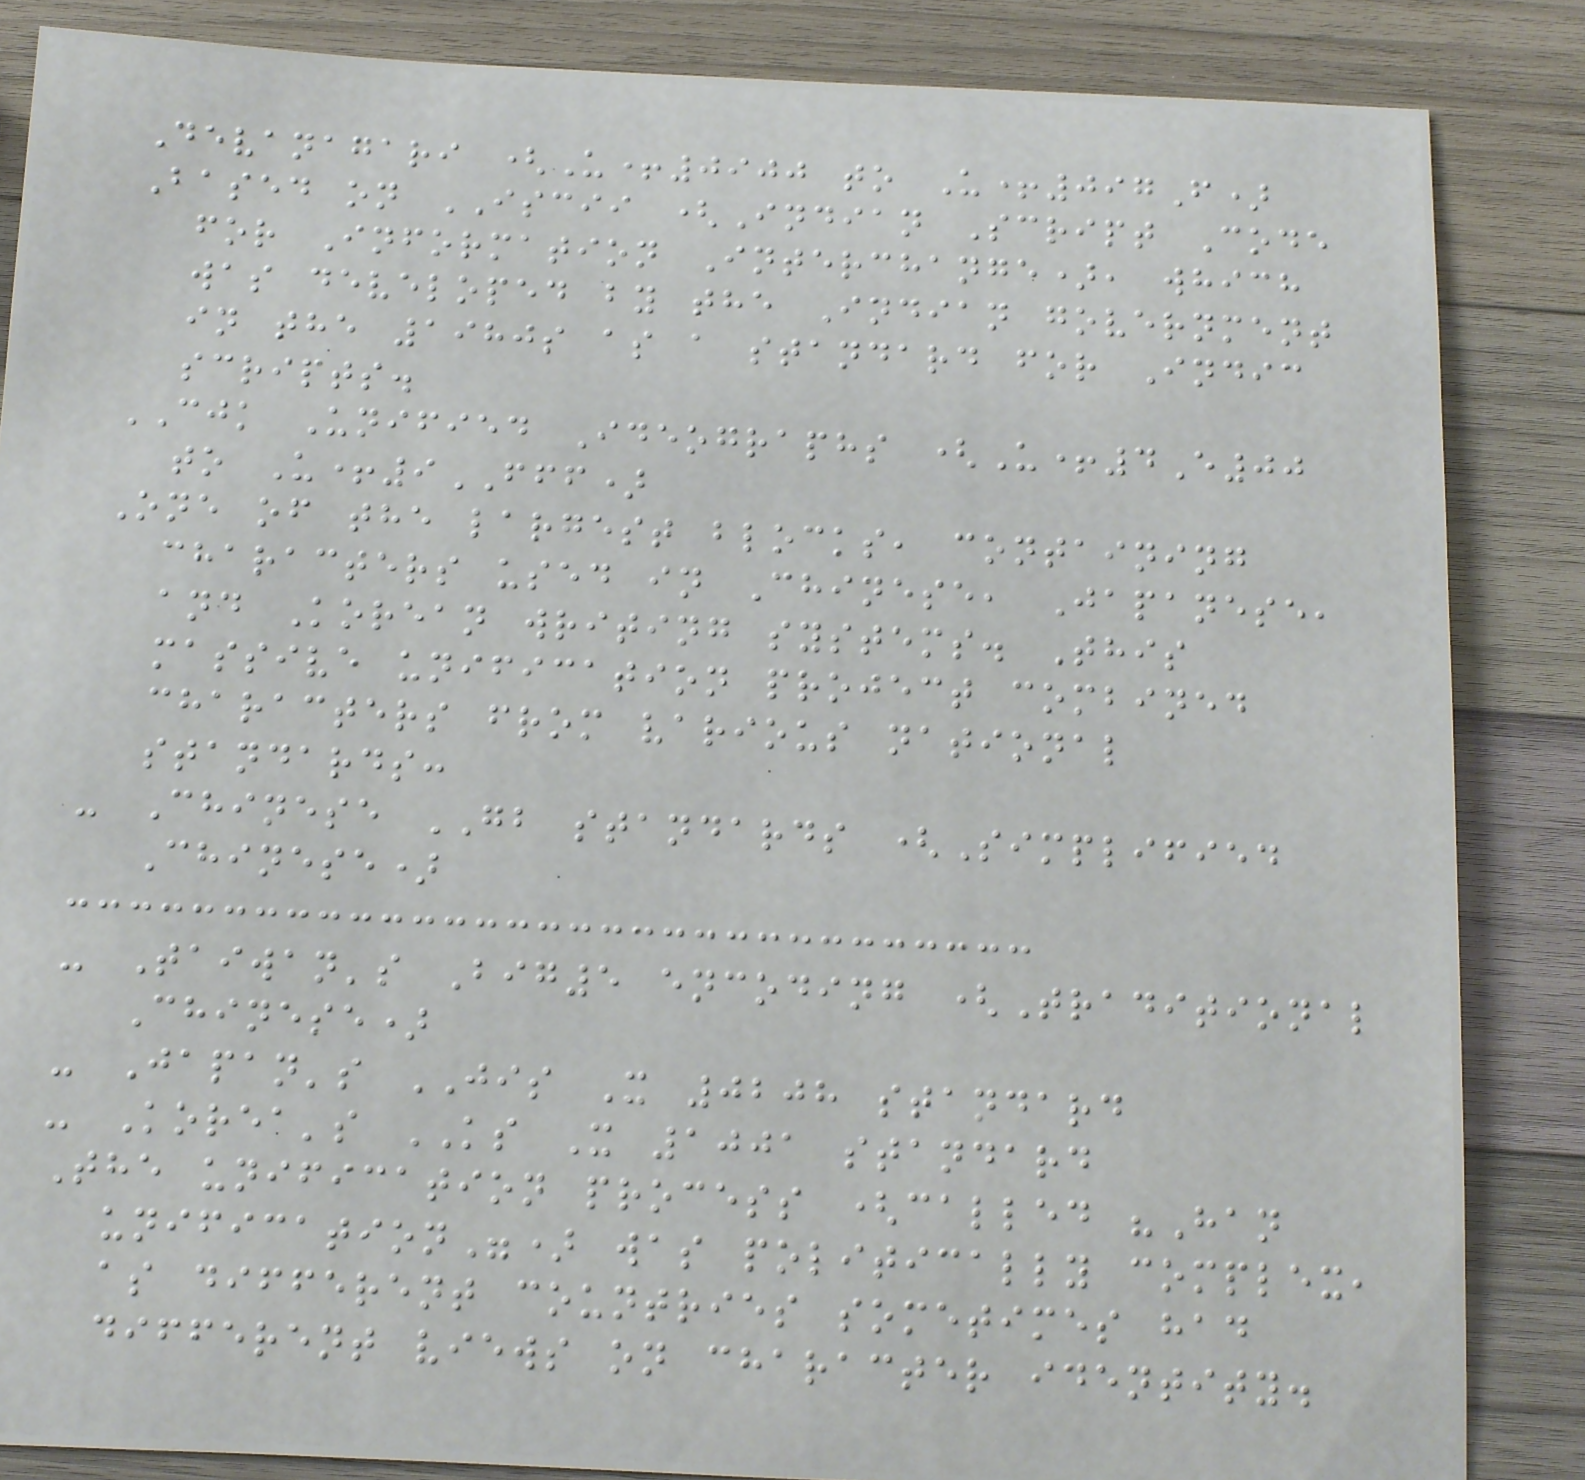Devanagari (U+0900 to U+097F)
Based on ISCII (Indian Script Code
for Information Interchange), which
was developed by the Indian government
in the 1980s as a standard for Indic
scripts.
CJK Unified Ideographs (U+4E00
to U+9FFF)
One of the largest blocks, containing
characters used in Chinese, Japanese,
and Korean writing systems. This
massive unification project combined
characters from various national
standards:
- Chinese GB standards (Simplified
Chinese)
- Taiwan's Big5 encoding (Traditional
Chinese)
- Japan's JIS X 0208 standard
- Korea's KS X 1001 standard
The unification process (called "Han
unification") was politically complex,
as different countries sometimes had
different views on character identity.
